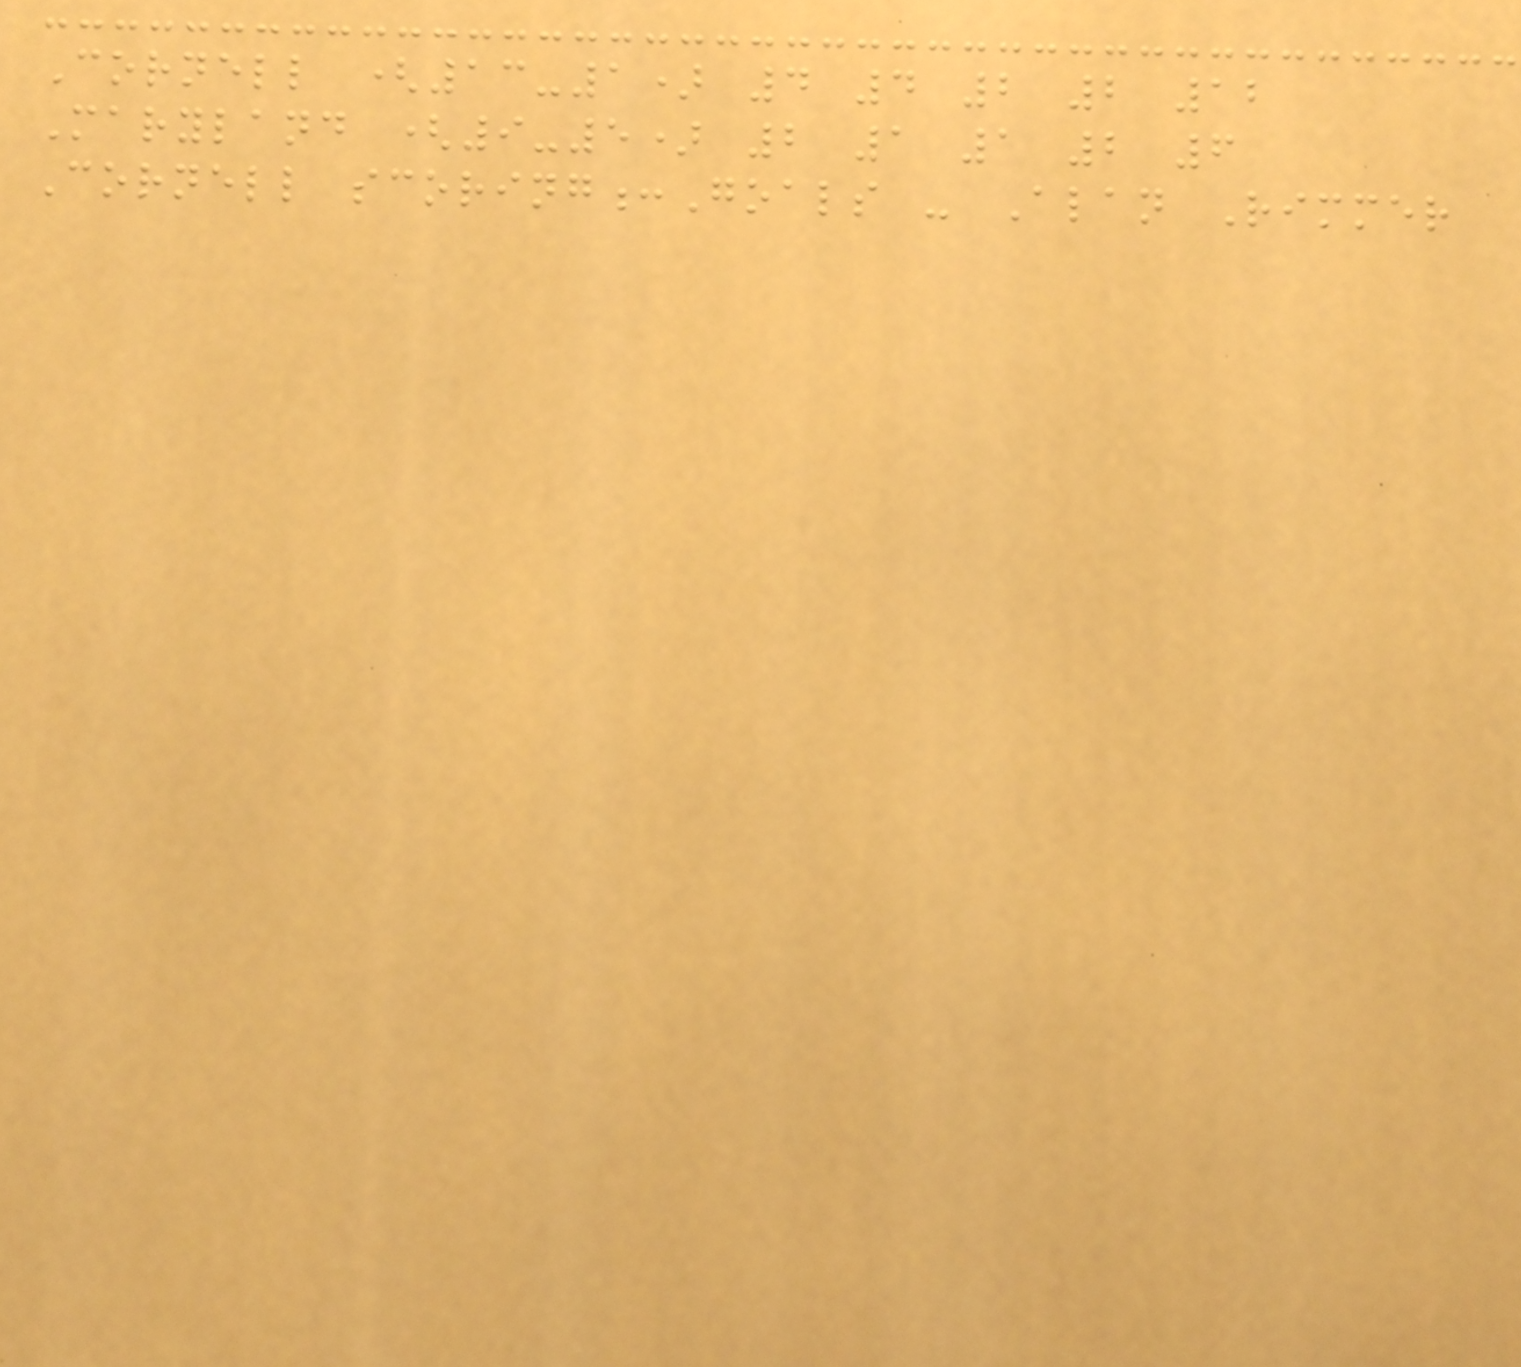Cornell (13-1) 4 4 2 2 12
Maryland (9-5) 2 1 1 2 6
Cornell scoring:Goals - Alan Rimmer
